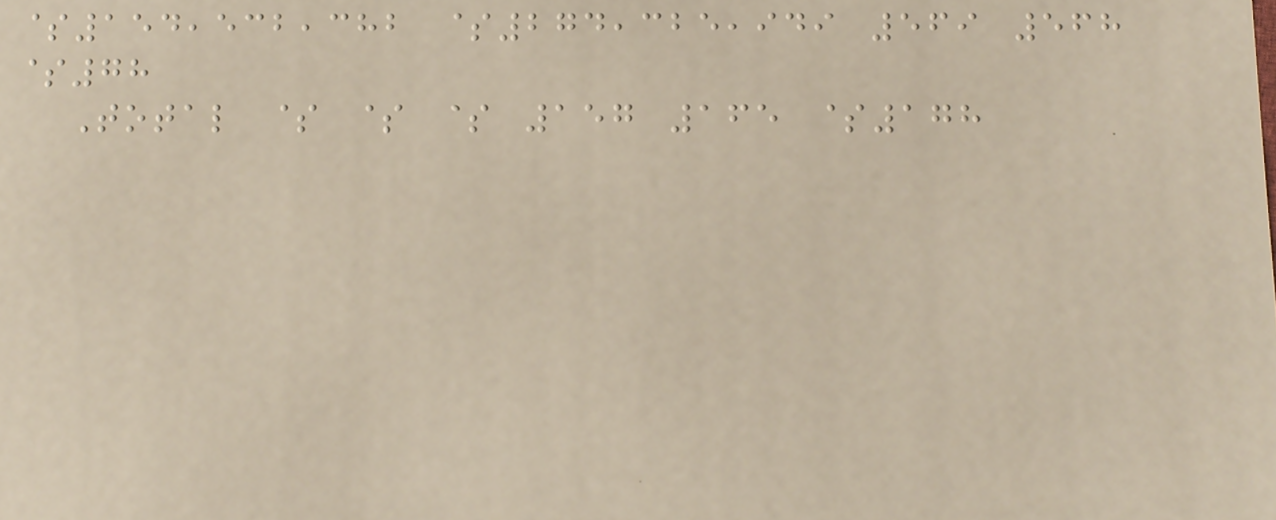$154,532,382 $274,325,949 569 568
$78
Total $ $ $ 157 165 $178
